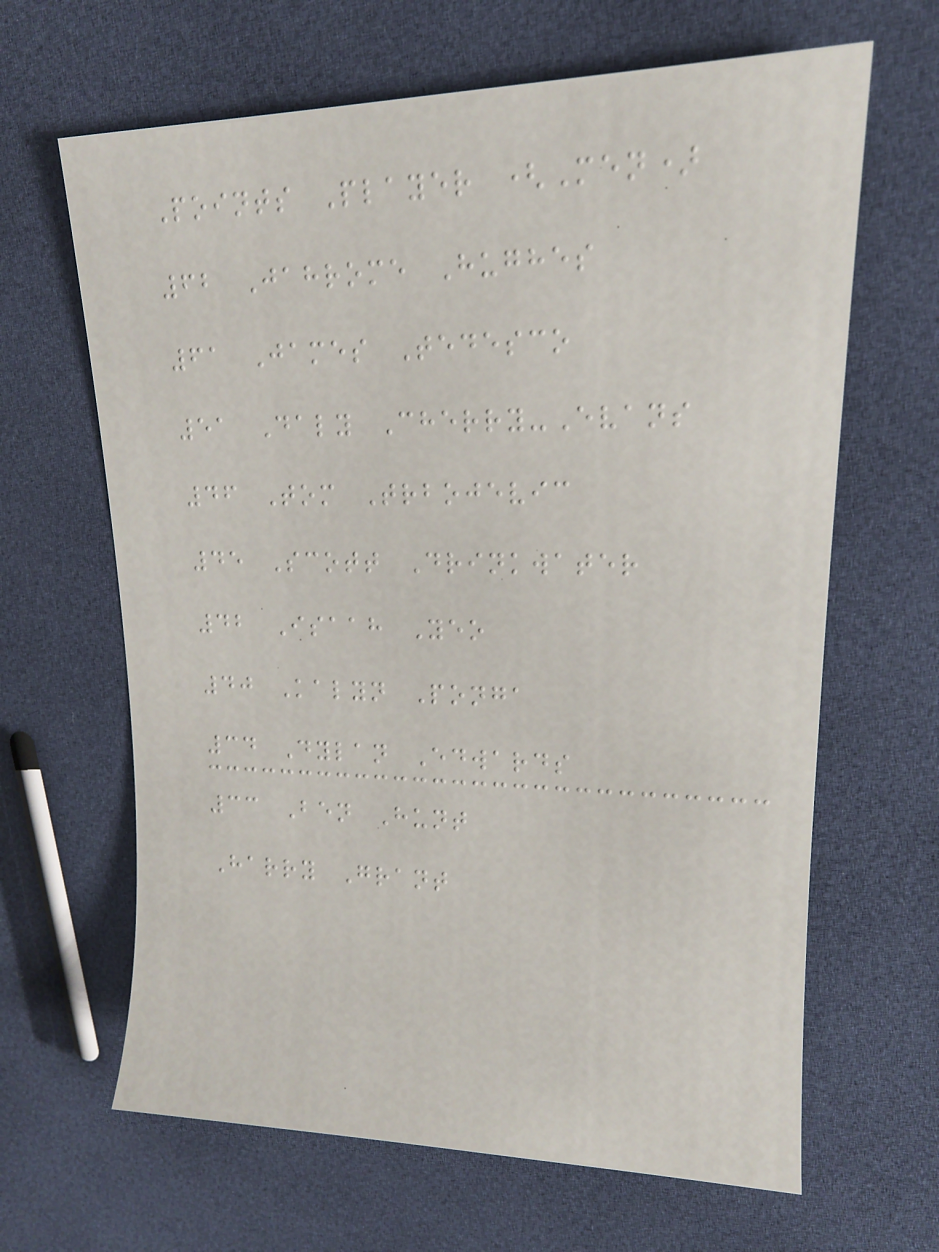Points Player (Men)
62 Jahrome Hughes
61 James Tedesco
51 Daly Cherry-Evans
46 Tom Trbojevic
45 Scott Drinkwater
42 Isaah Yeo
40 Kalyn Ponga
34 Dylan Edwards
33 Ben Hunt
Harry Grant
